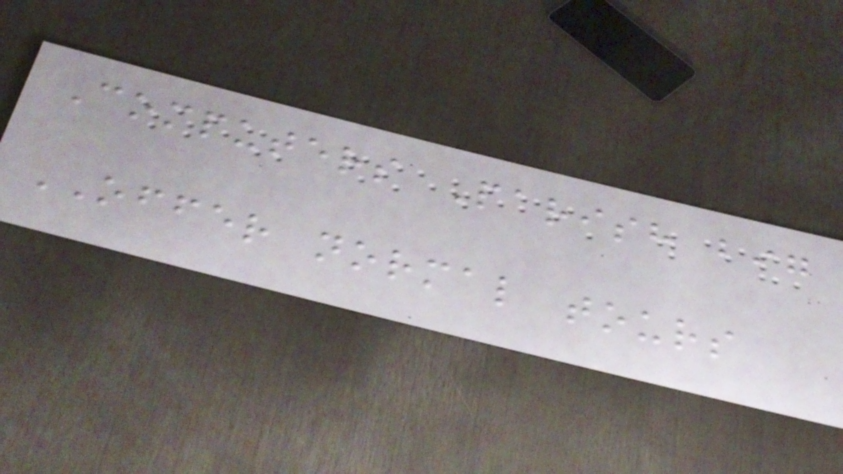Computers Parish big
OFFER normal tours
